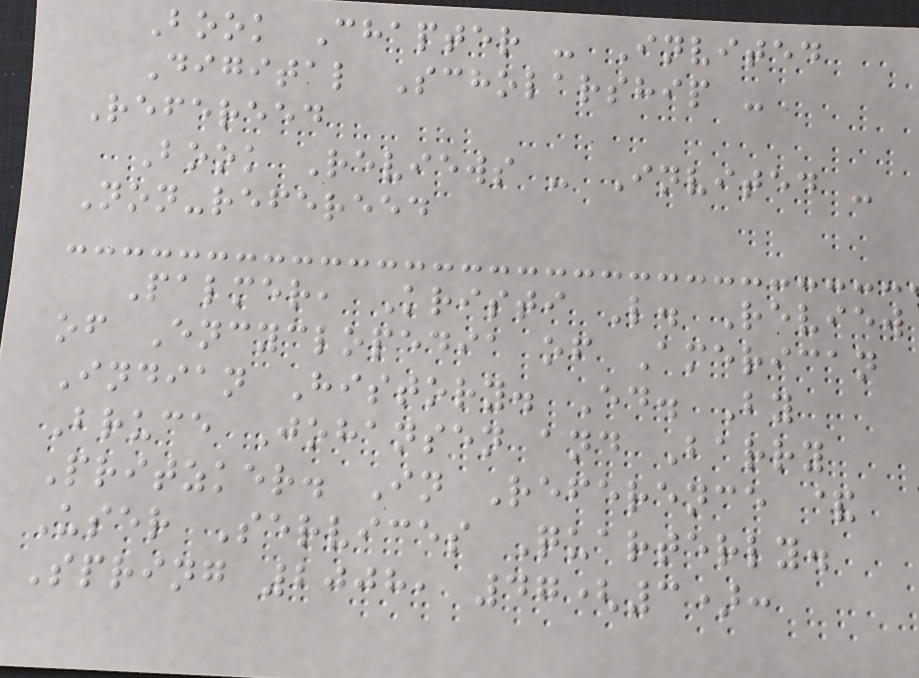Book Chapter - Invited
Digital Scholarship -
Refereed
Book Reviews - Invited -
Non-refereed
Palmer, Kristi L. Review
of Encyclopedia of American
Indian History. Ed. By
Bruce Johansen and Barry
Pritzker. In Reference &
User Services Quarterly.
Spring 2008, 47(3):
